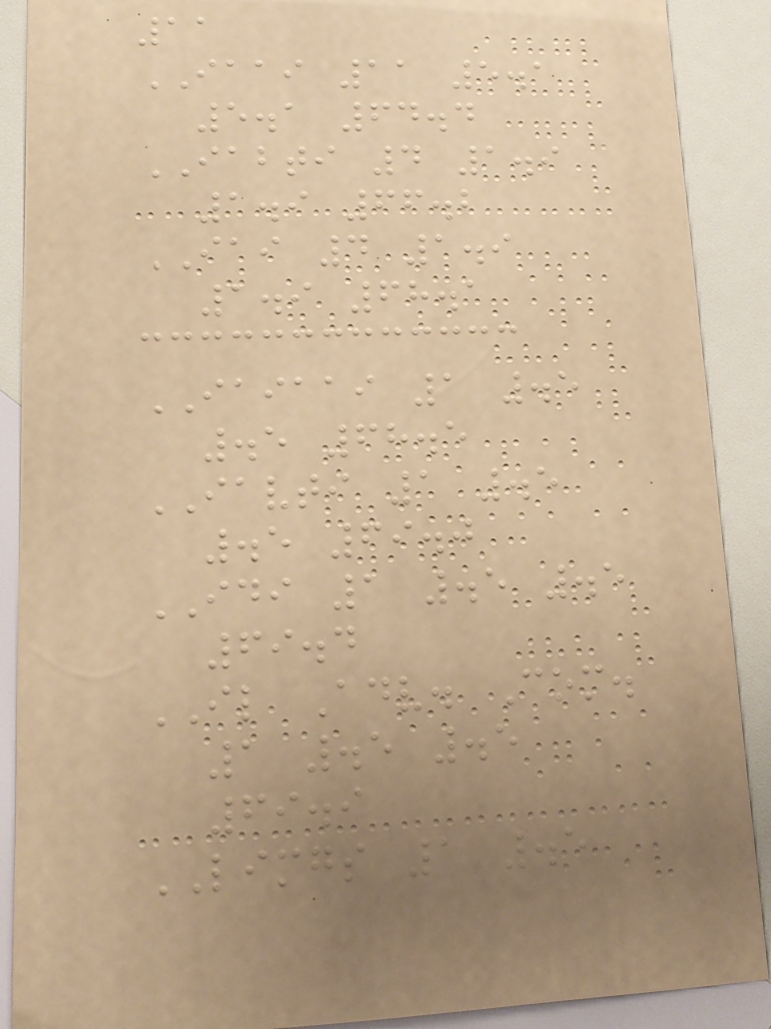11
IAAI 11 5.1
5.1 64.4
IABTI 4 1.9
1.9 66.2
IAI 4 1.9
1.9 68.1
IAIAAI 1 .5
.5 68.5
IAVTI 1 .5
.5 69.0
IDI 1 .5 .5
69.4
IL Adv. Com.
1 .5 .5
69.9
LIMGS 1 .5
